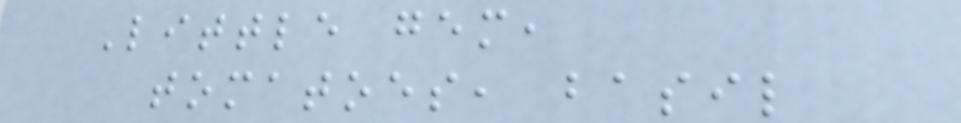Little gem,
tomatoes, basil
